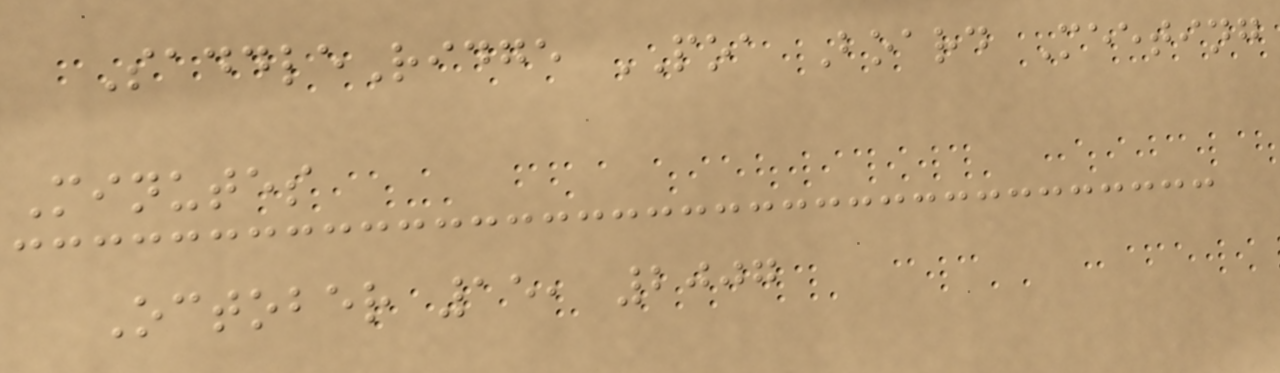SaddleRidge POA Board Meeting
Minutes
October 15, 2007
